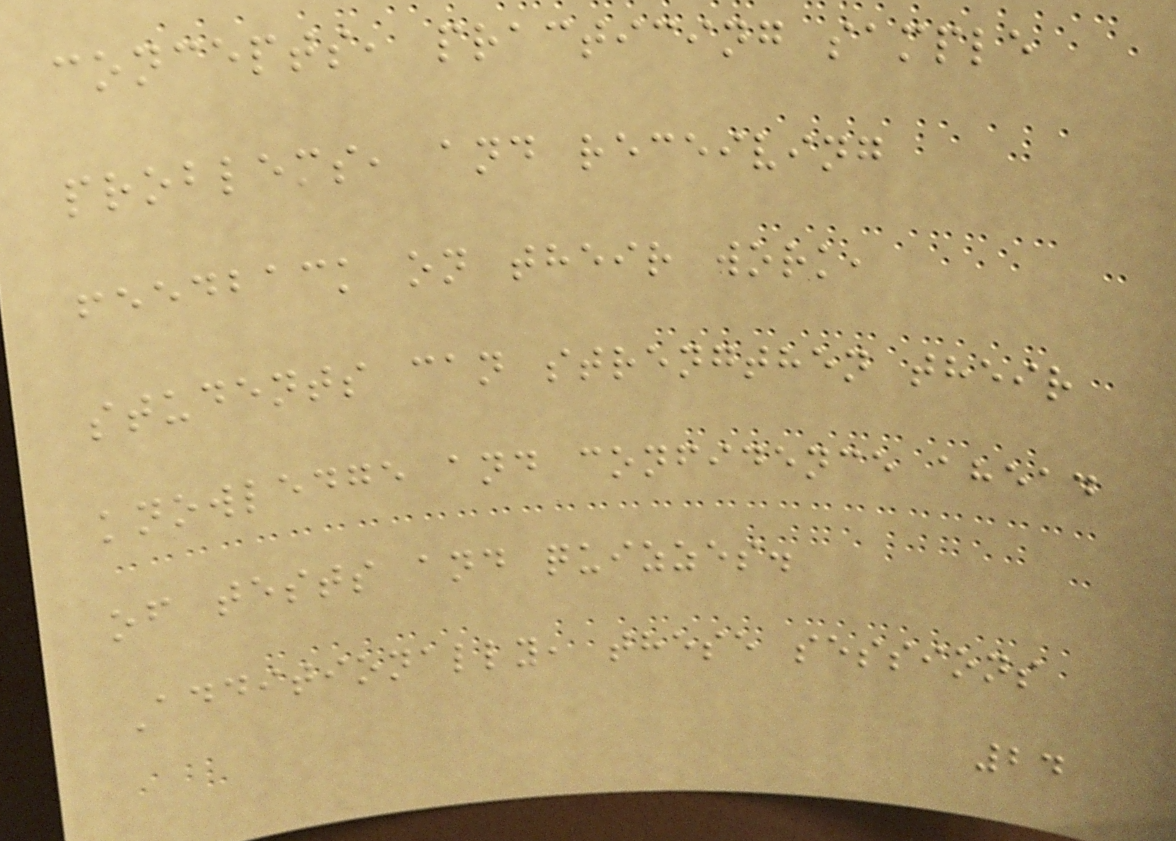concepts, practicing sample
problems, and receiving
feedback on their work,
students can strengthen their
knowledge and confidence ahead
of tests and quizzes.
Additionally, these sessions
24
